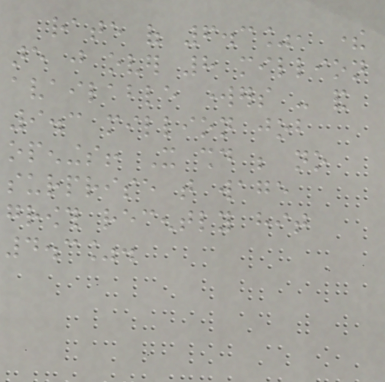rate of 6.3%, there
are just over 8 million
available workers - and
9.3 million job
openings! It should be no
surprise that wage
growth recently hit
4.3%.
